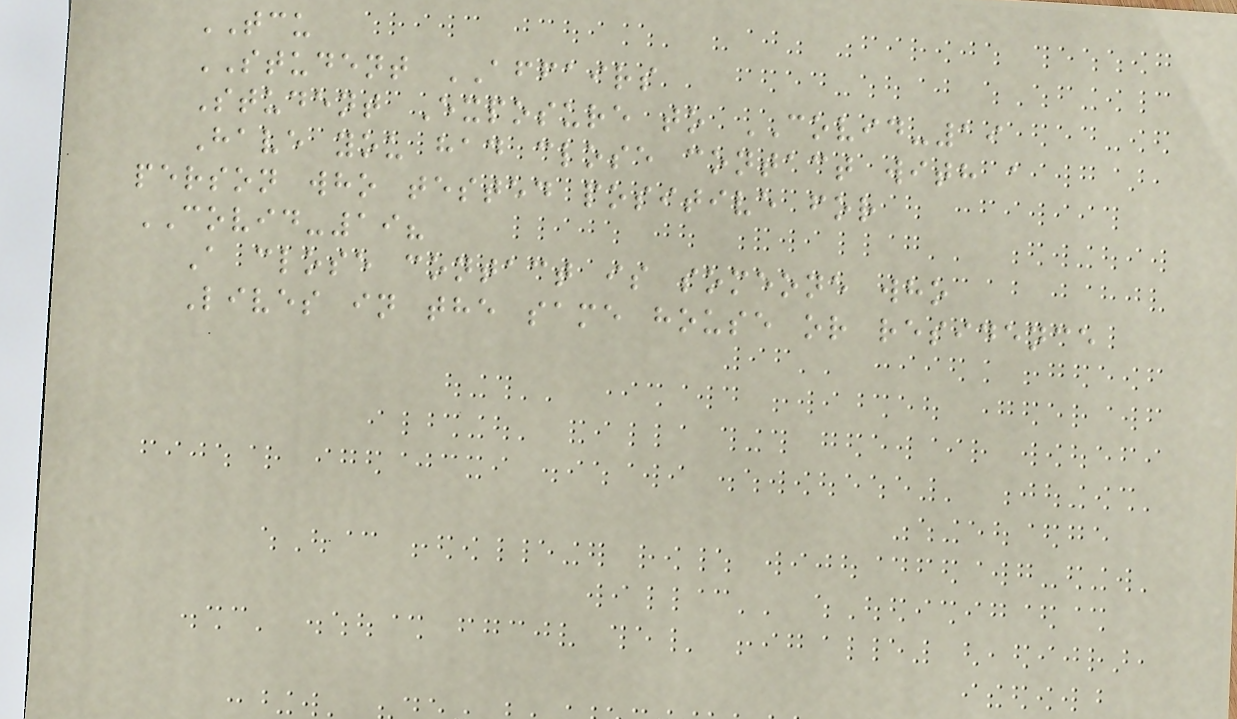TCU
STUDENT AFFAIRS
Student Exposure to COVID-19
Have you had close contact with a
person who tested positive for
COVID-19?
A close contact is someone who
Lives in the same house or residence
